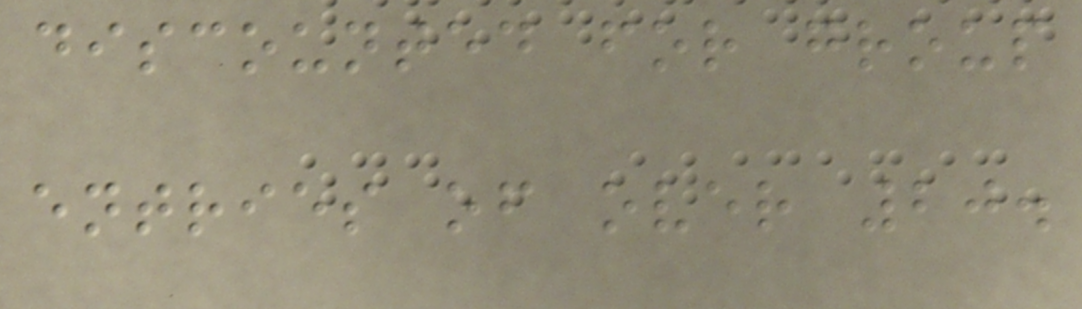discounted for group
entries of over 20.
